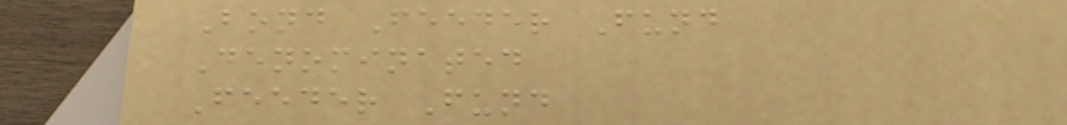Bond Feeder Fund
Denominated
Feeder Fund
